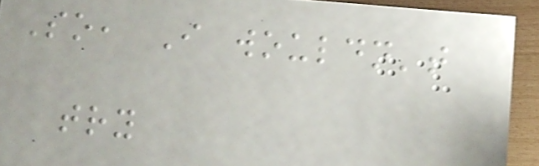So, I wouldn't
try
